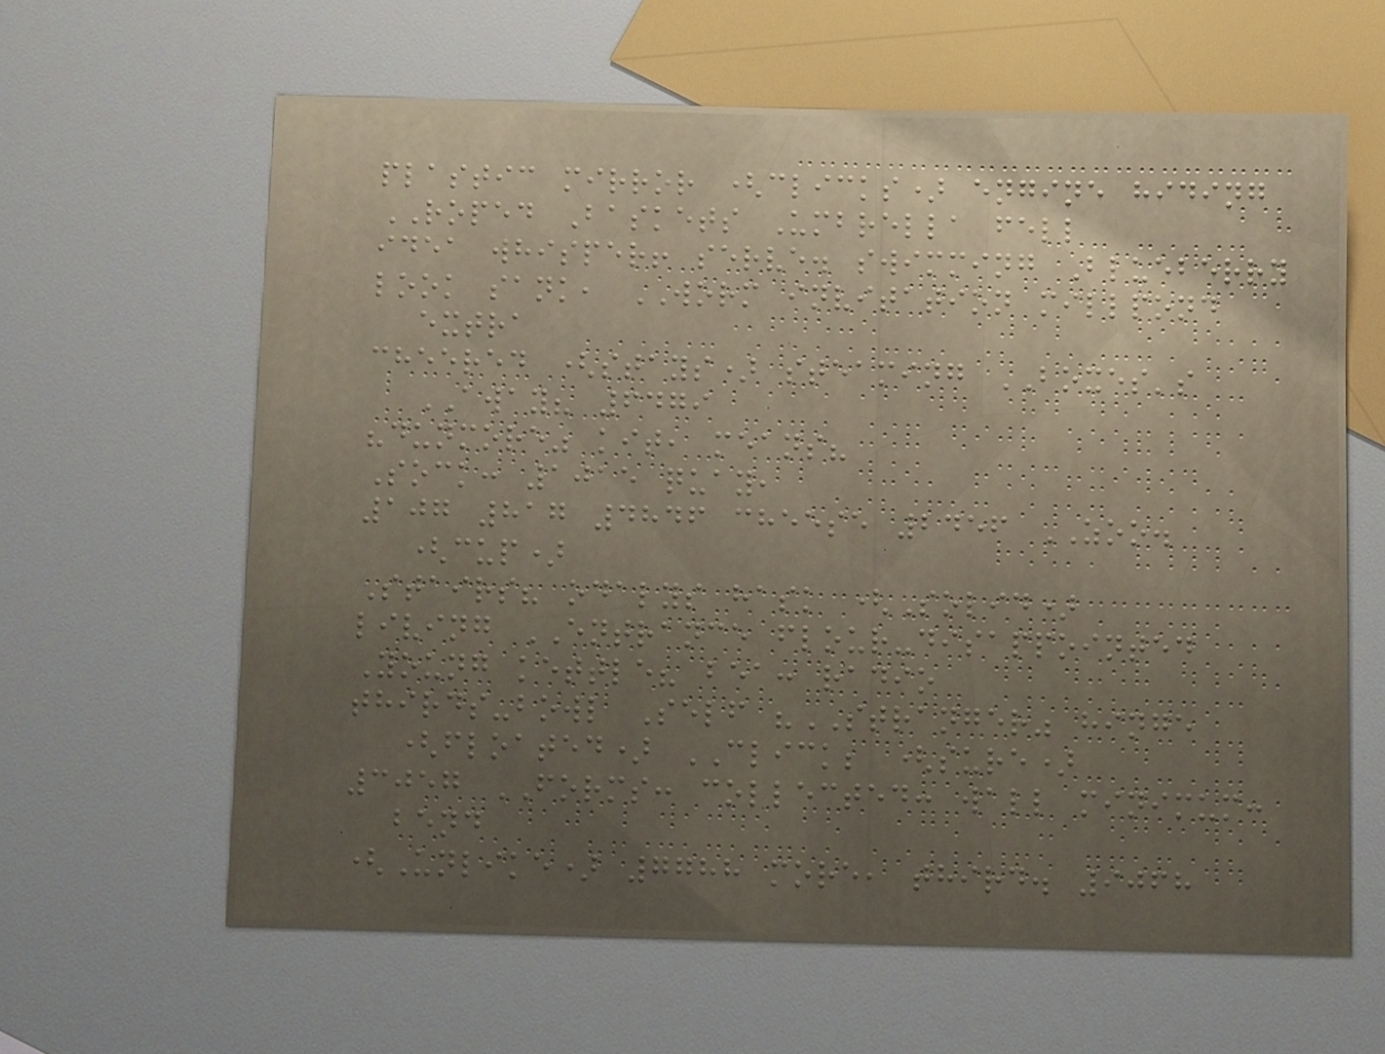plastic mirror (clicks) engine hiding
ROPED Baskets Umbrella fell
idea whisper! serve. swimming Blueberry
look sank, WORM invitation millpond
extra
cheered (stays) steaming BOXES's
AWAY? 6479
"dunmore" kit, means?
Sock: 1015 quay,
107 817 4846 cheese 2456 ZOO.
(cup)
Stairs? odalys hask (Solid)
living ENTRANCE flour-disappointed
Young kettle? bea: radio
thirds-bowl Self "STRANGER" hinge
(floated) CLICK; (sure)
3057 FORMS: collected: wall minimum:
bend
(Unlike) 7788 more, third. 9068
